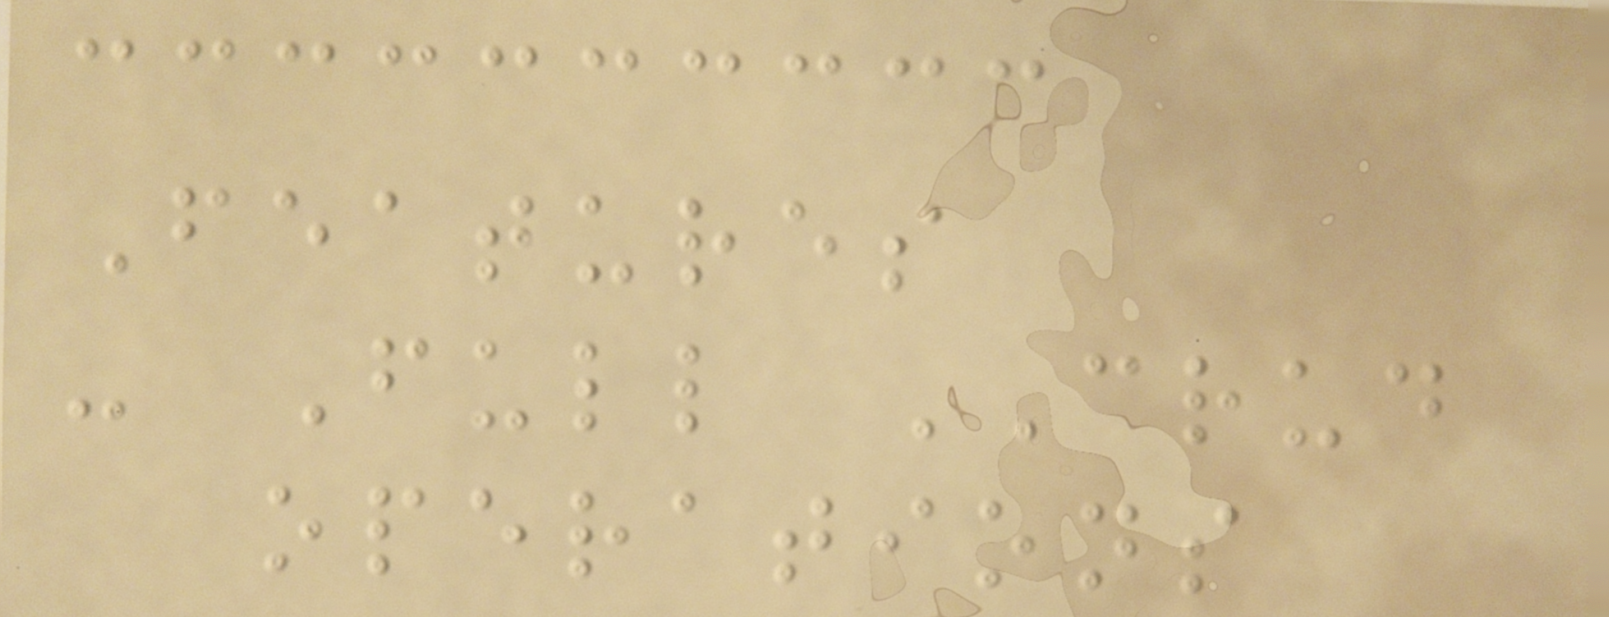Features
- Full CRUD
operations
